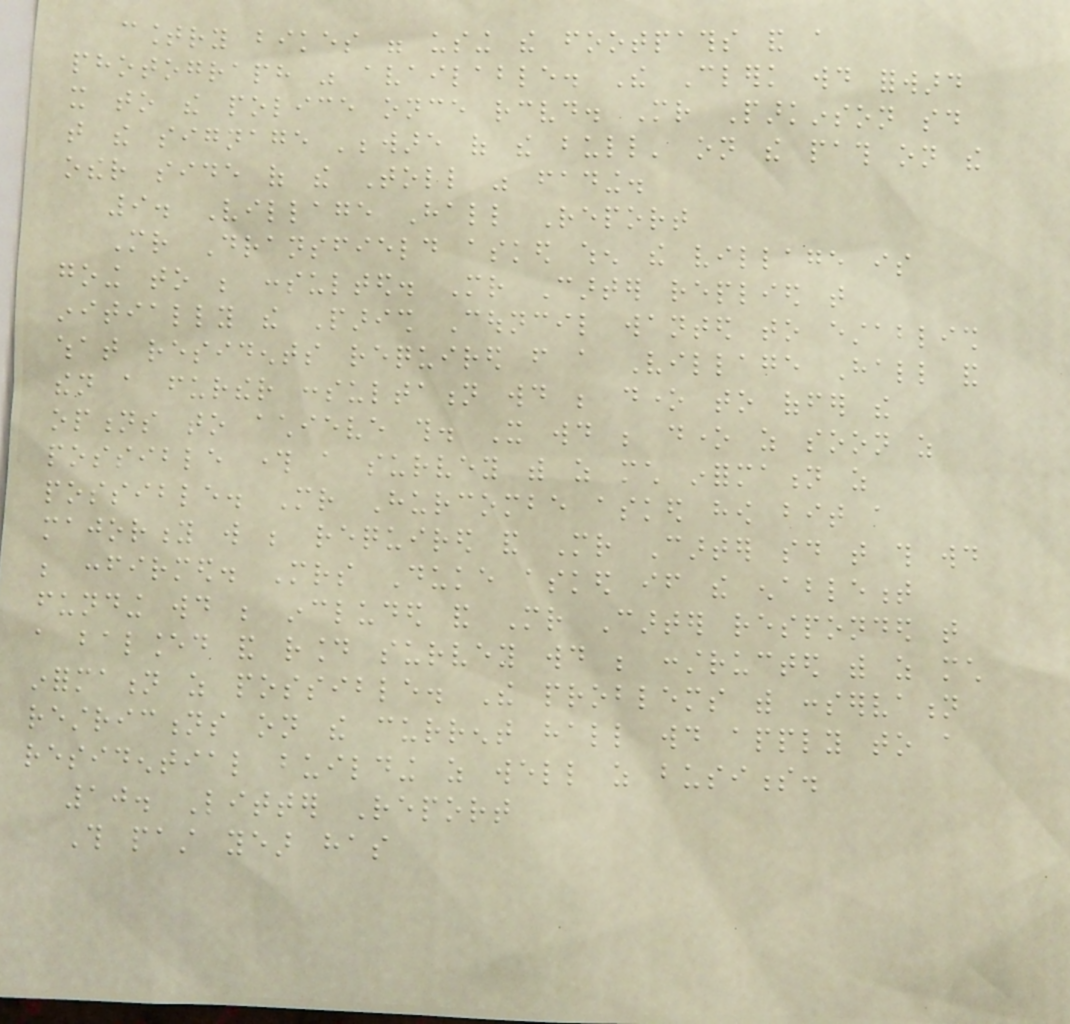country bikes were using the footpaths and a
photograph was available. The Clerk would forward
it to the police once received. Mr Parkinson said
that the signage 'beware of the bull' on the path on the
other side of the Toll was fading.
9. Village Hall Report
Mr Dransfield asked when the village is
going to be consulted. Mr Carter replied that
initially the Parish Council wanted to establish
what residents required from a Village Hall and
then a further consultation would be done to offer the
options to achieve this. It would be done as soon as
possible through a survey with as much information as
possible. Mr Hurcombe asked how bit a
majority will be required and Mr Carter said that this would
be confirmed. Mrs Duke asked if the enablement
funding would be included and Mr Carter responded that
a balanced and round survey would be constructed with as much
information as possible. The problems with conservation
restrictions on the current hall would apply to a
residential building as well as business.
10. Litter Report
This past year has
